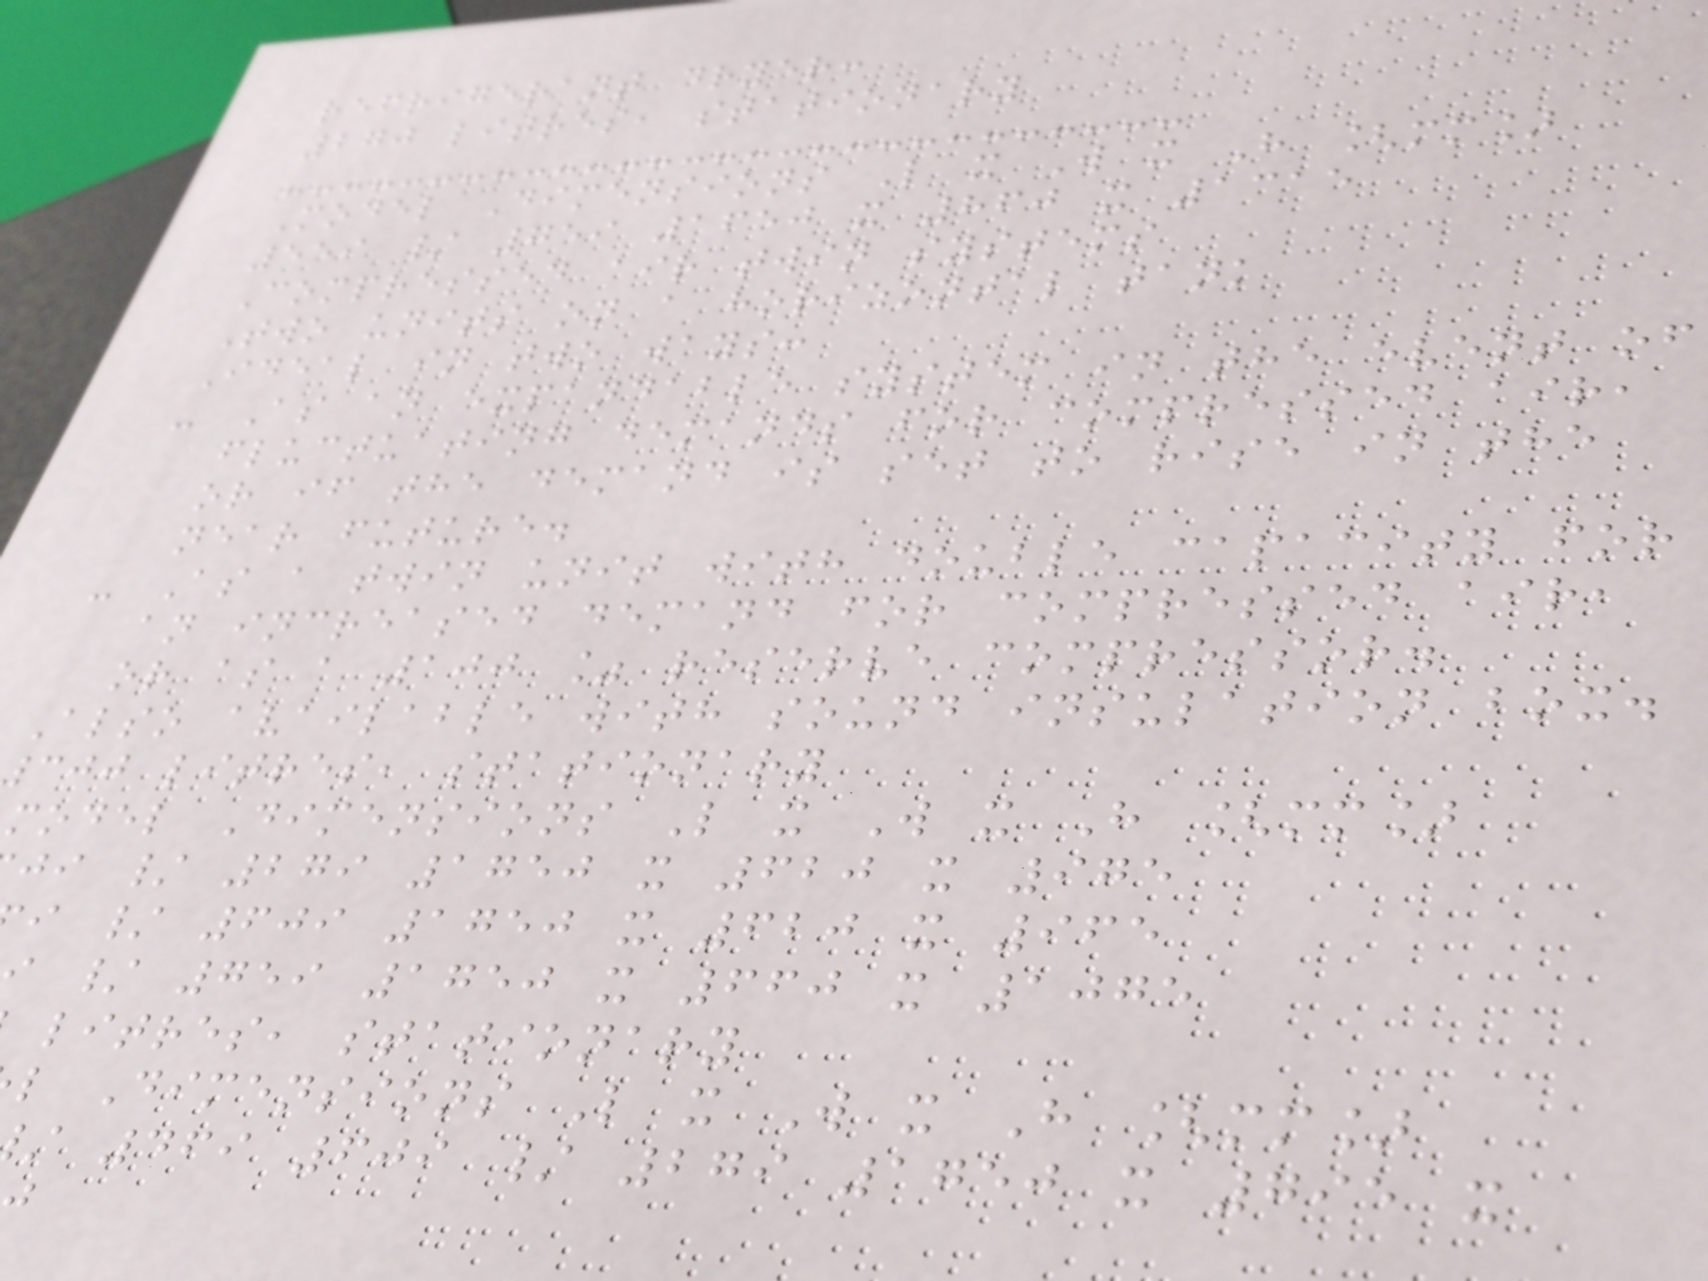refrigerant dryer:
270 litres, stationary
Model Dimensions L x W x H [mm]
559 / 759 1650 x 860 x 1315
Compressed air twin systems
Two units on a horizontal tank
Ideal in two ways:
- As an expandable system in the event of
fluctuating demands for compressed air,
or if the demand is set to rise in the
near future.
- As a twin unit with double capacity for
an increased demand for compressed air,
or as a 100 % reserve compressor.
Also available with sound insulation box.
cjj litres, stationary
model Dimensions L x W x H [mm]
ji / 279 1750 x 620 x 975
i / 609 1750 x 620 x 965
/ 759 1750 x 660 x 1075
litres, stationary
l Dimensions L x W x H [mm]
469 609 / 279 1750 x 795 x
